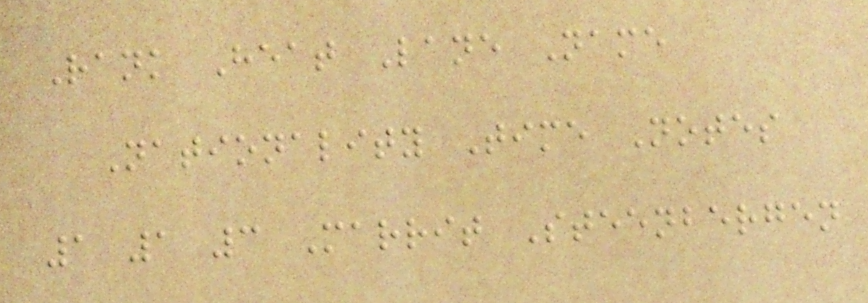Rank Heat Lane Name
Nationality Time Notes
1 1 3 Marrit Steenbergen
